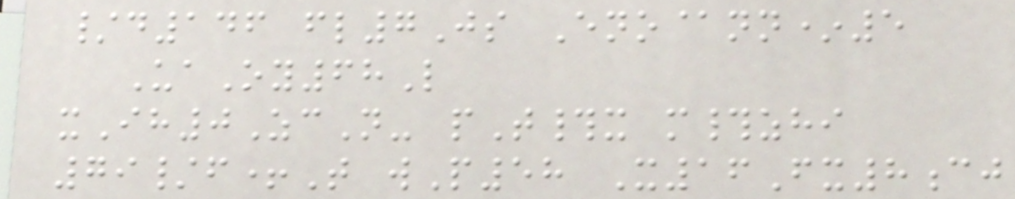/d146 fl7Js Eno@nn*5
UaOy68L
xIh0ZcN- pT#x m#zhi
79/f+T wP58 X16Fx8cj
